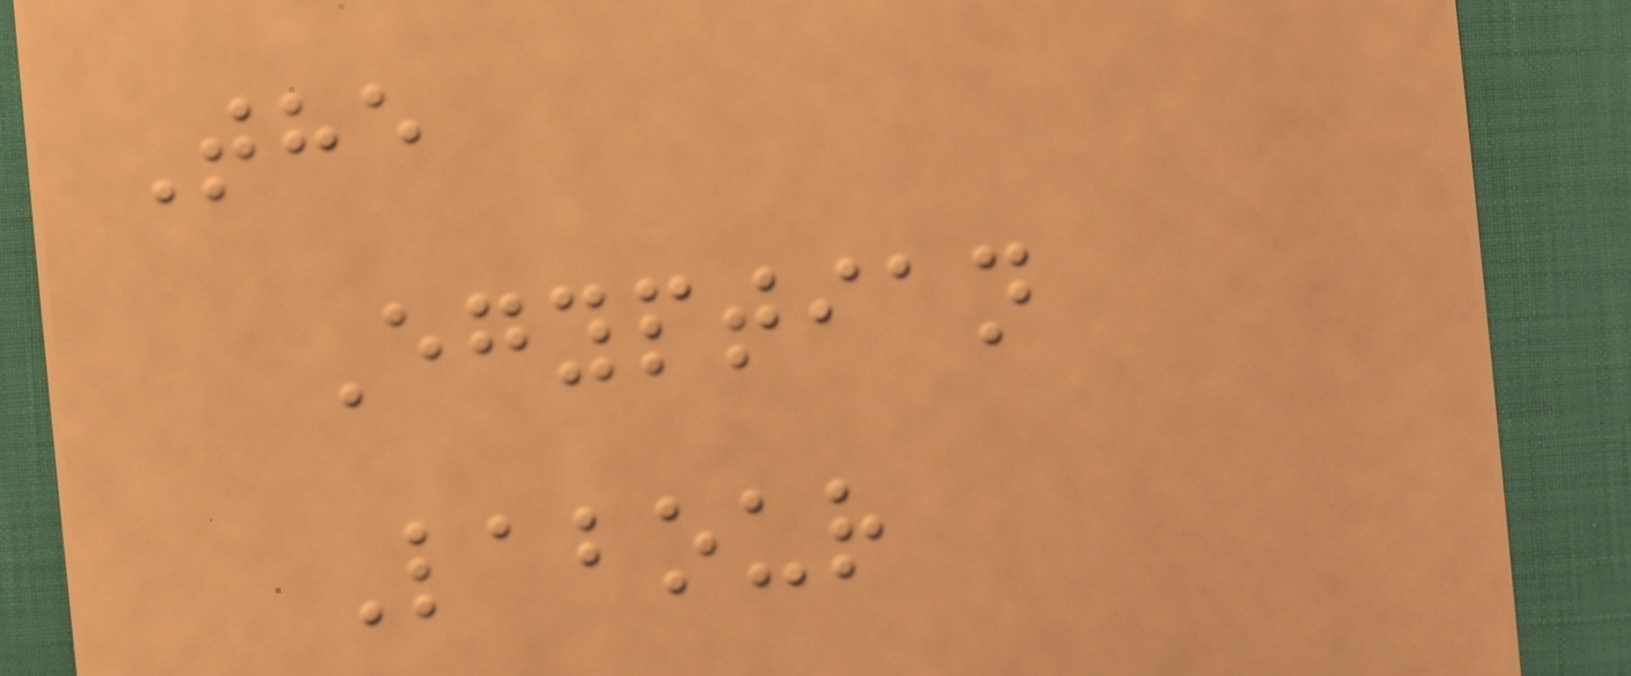The
Egyptian
Labour
